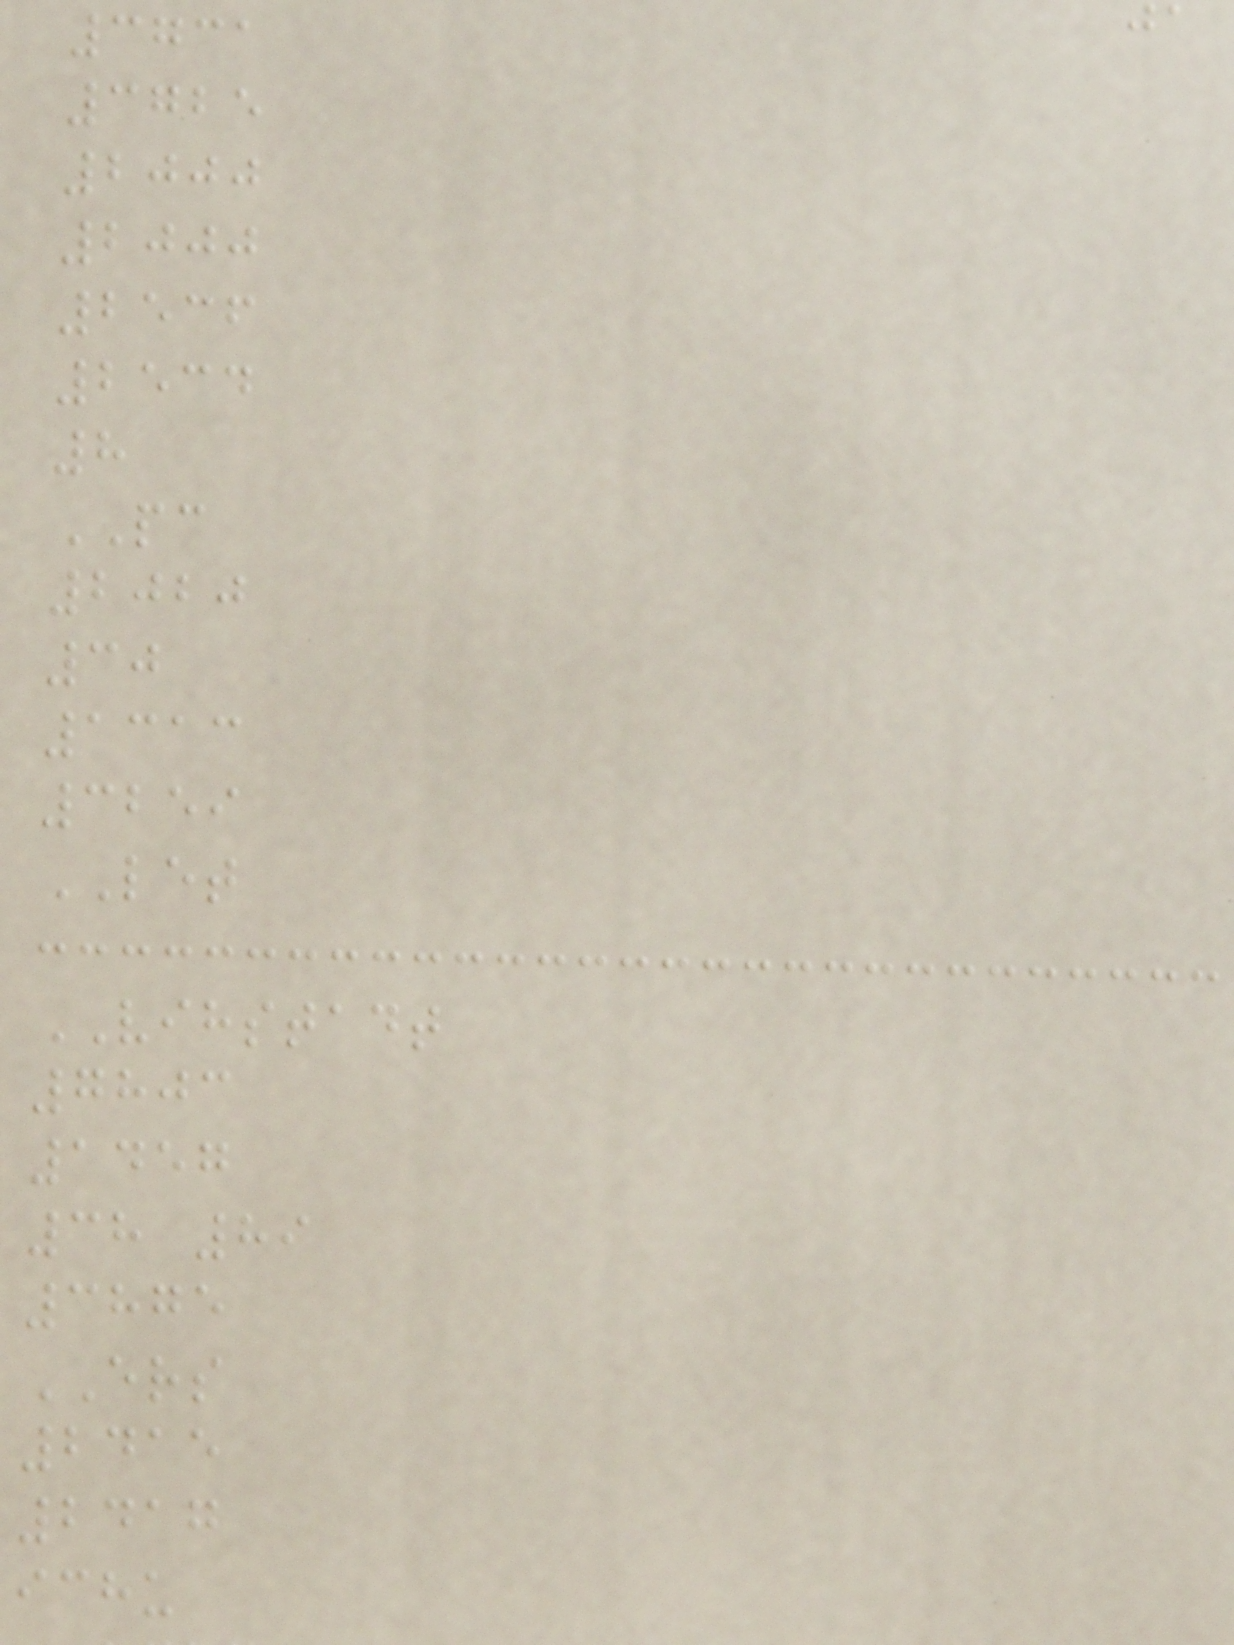3731
3725
2000
2000
2536
2534
8
PC
2020
30
1313
3259
LET
VIHSTADT
7803
1457
38 89
3875
ERS
2415
2417
ichu
